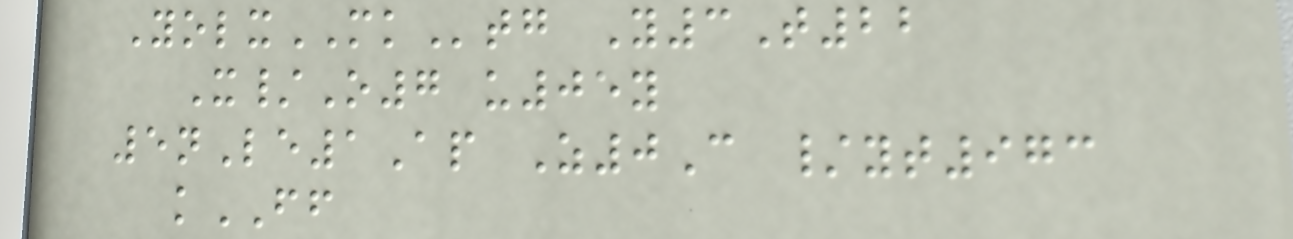YolxMKtg Y3T22
X/O7 u05y
5nLe1Ap Z0C /yt973
kFF
